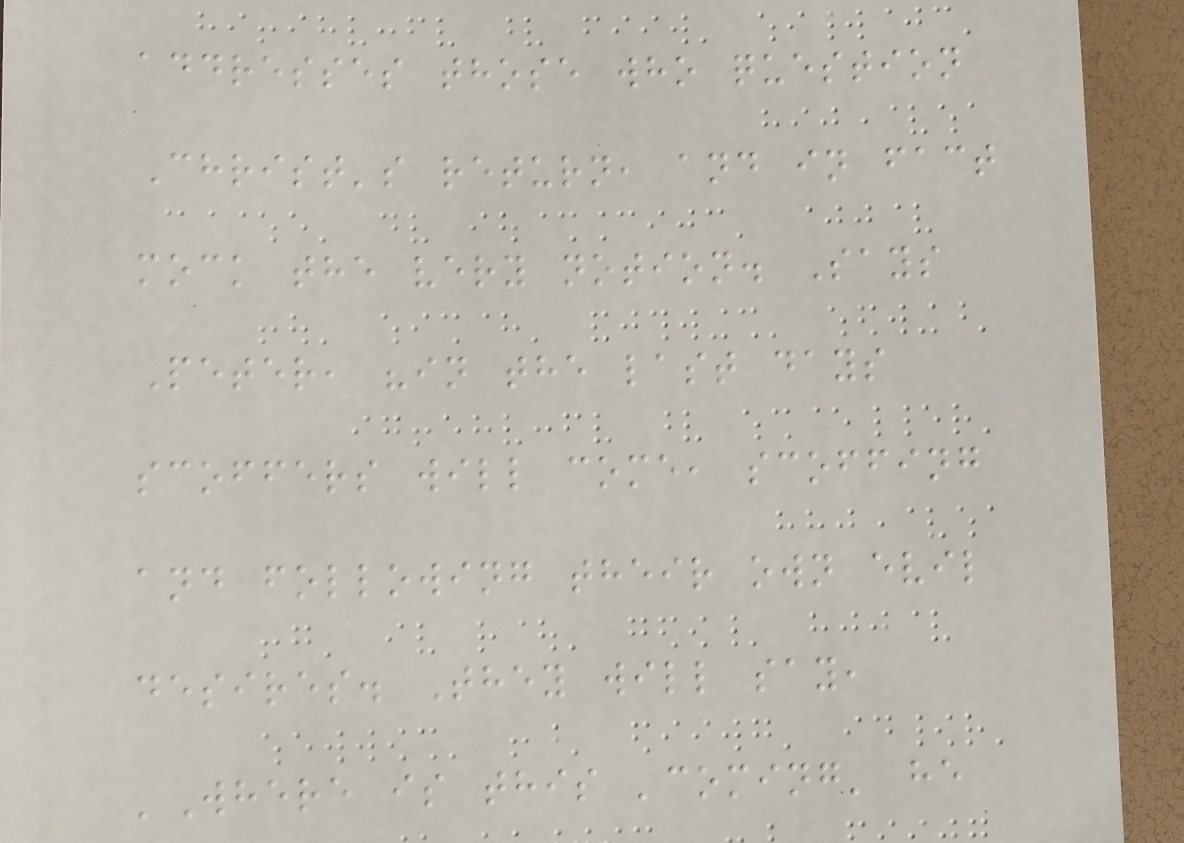addresses those who question
Christ's return, and in fact
mock the very notion. Says
Peter, "in the last days
scoffers will come, scoffing
and following their own evil
desires. They will say,
'Where is this 'coming' he
